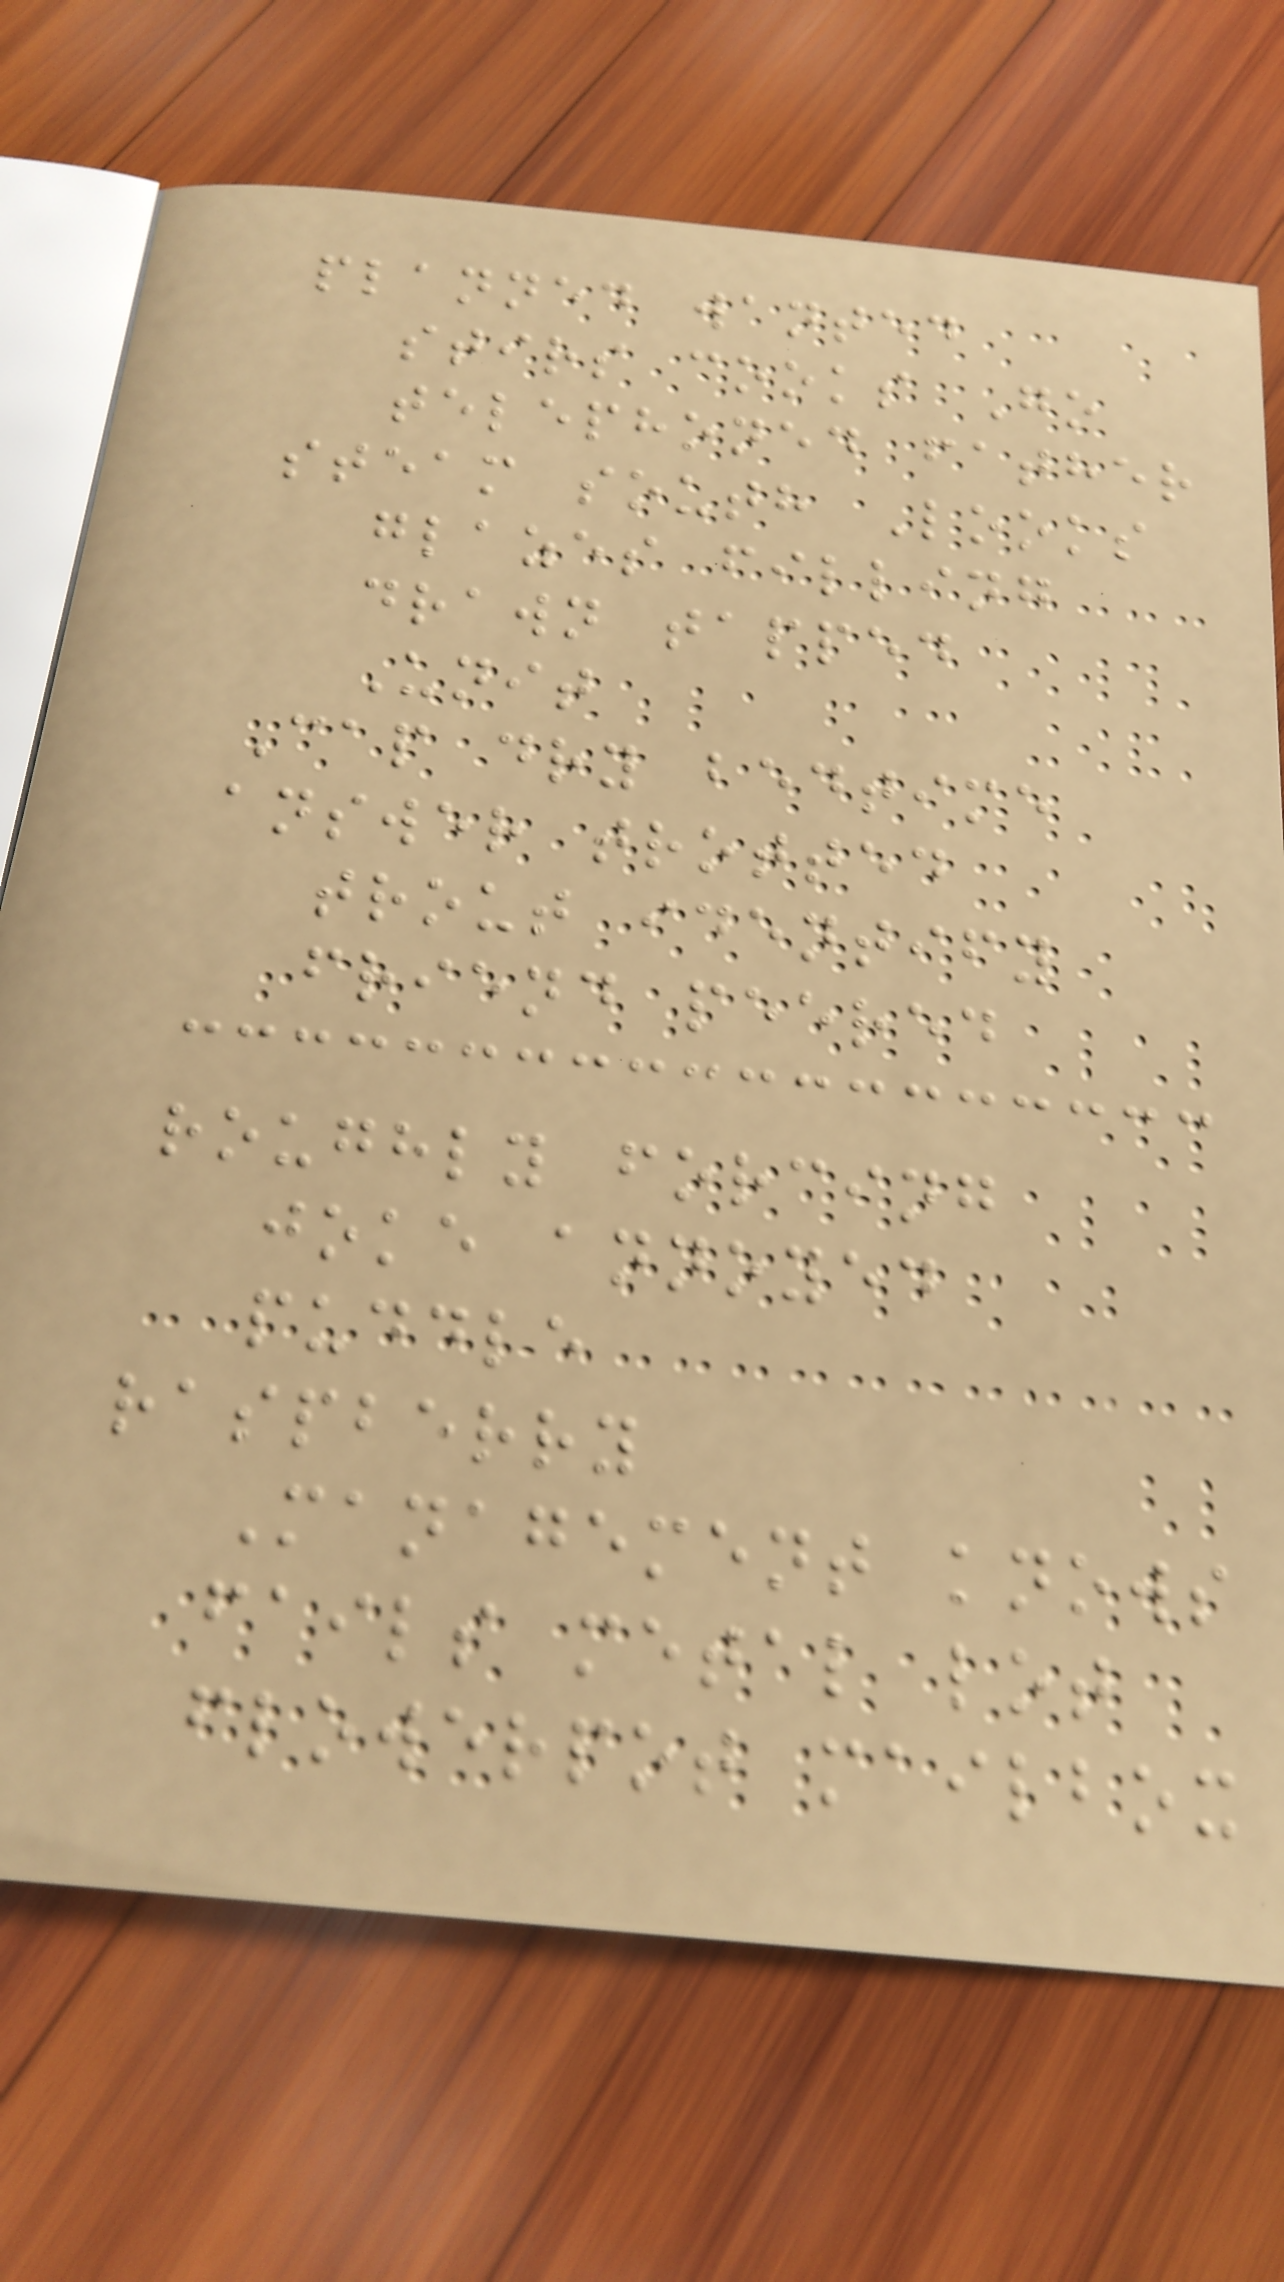planned wanted
stirs cooks Go
telephoned father
steam south Looks
glazes filling
drawn tapped
Unit
Cap dry bedtime
answer trotted
trout identify
friend peered
roughly forcing
joke annoyed
puddle
raspberry
Management knows
fails metal lot
flowerpot mailbox
